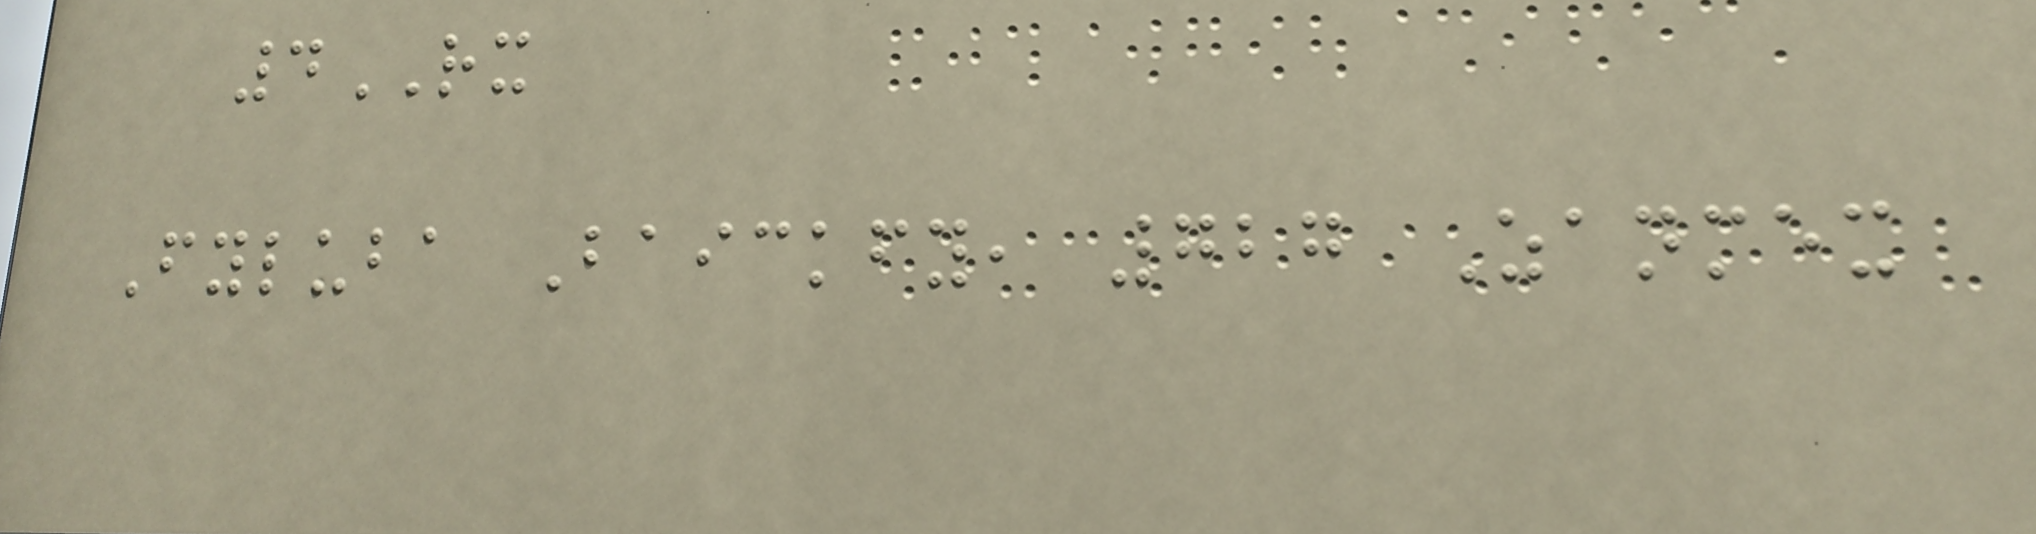4RX
Fyluba Baickfy, 727 Zanmex
